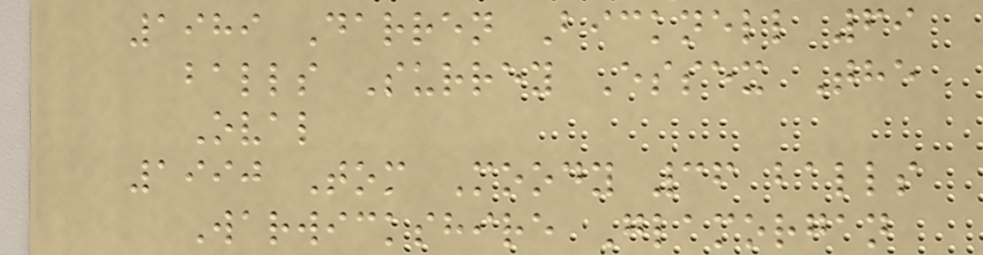1989 Darren Bicknell 69
balls Surrey Essex The
Oval
1990 Tom Moody 36 balls
Warwickshire Glamorgan
